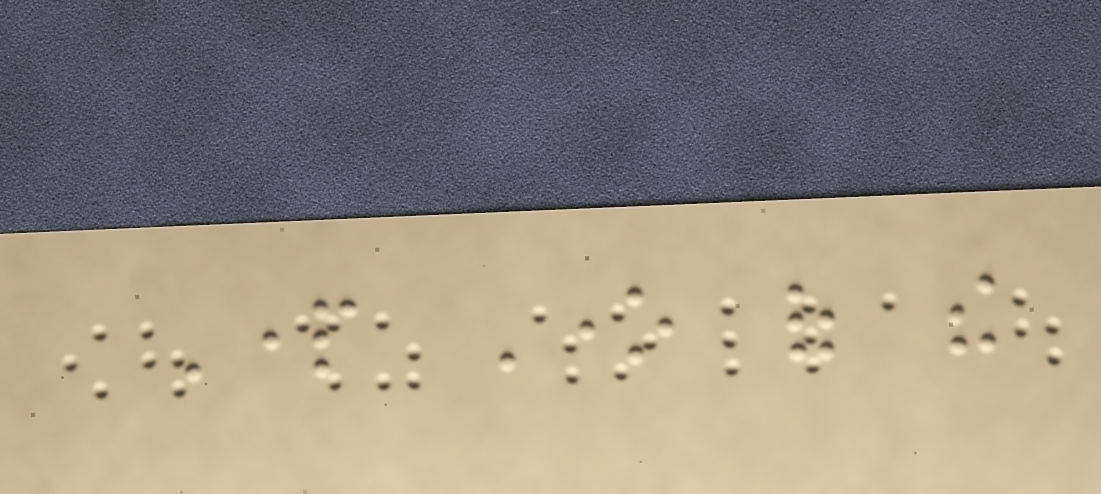Part One of the
